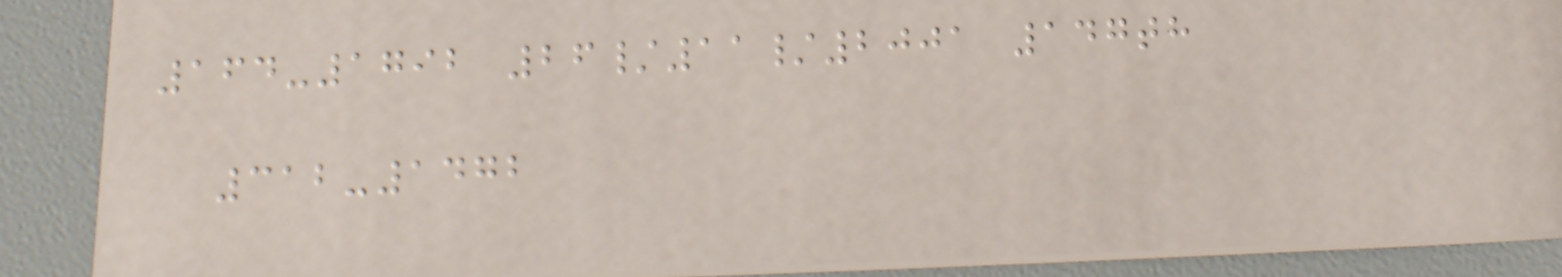164-1792 26/11/2001 147th
312-1472
